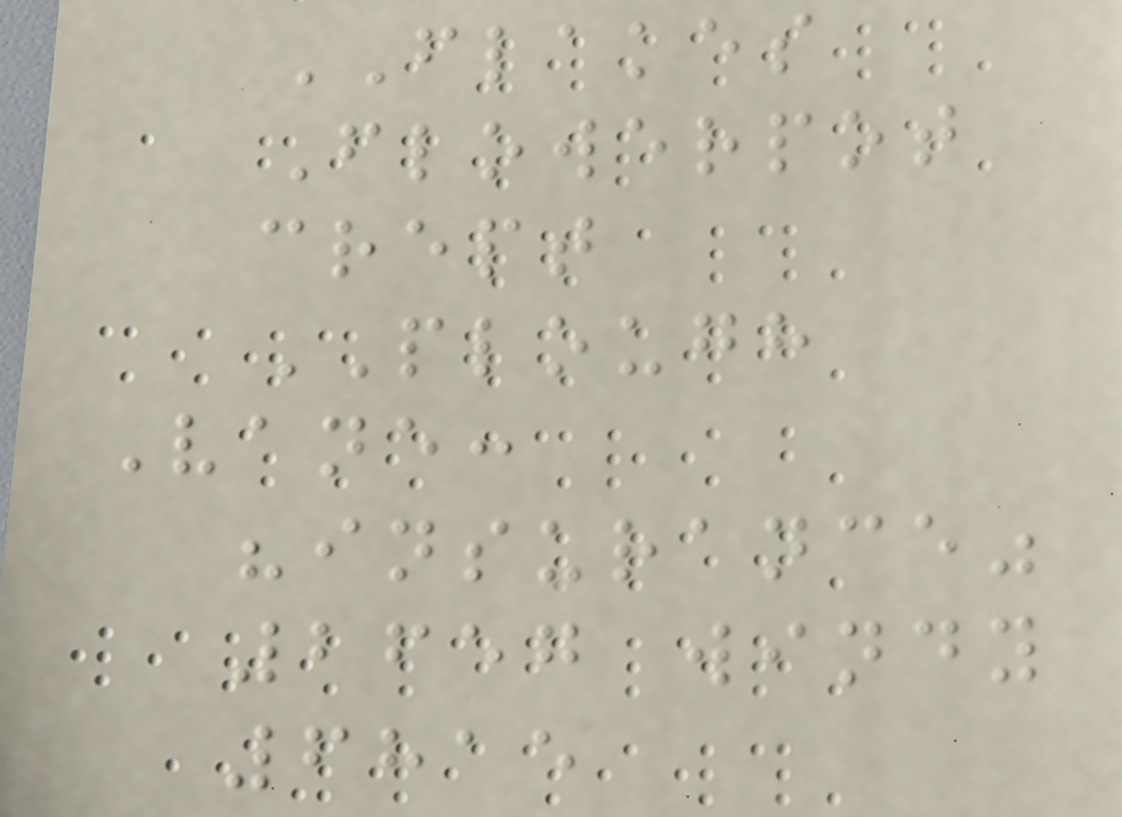FLAKES
Flowerpot
crept
PLOUGH
Vane:
"insurance"
2657 windy
6815
